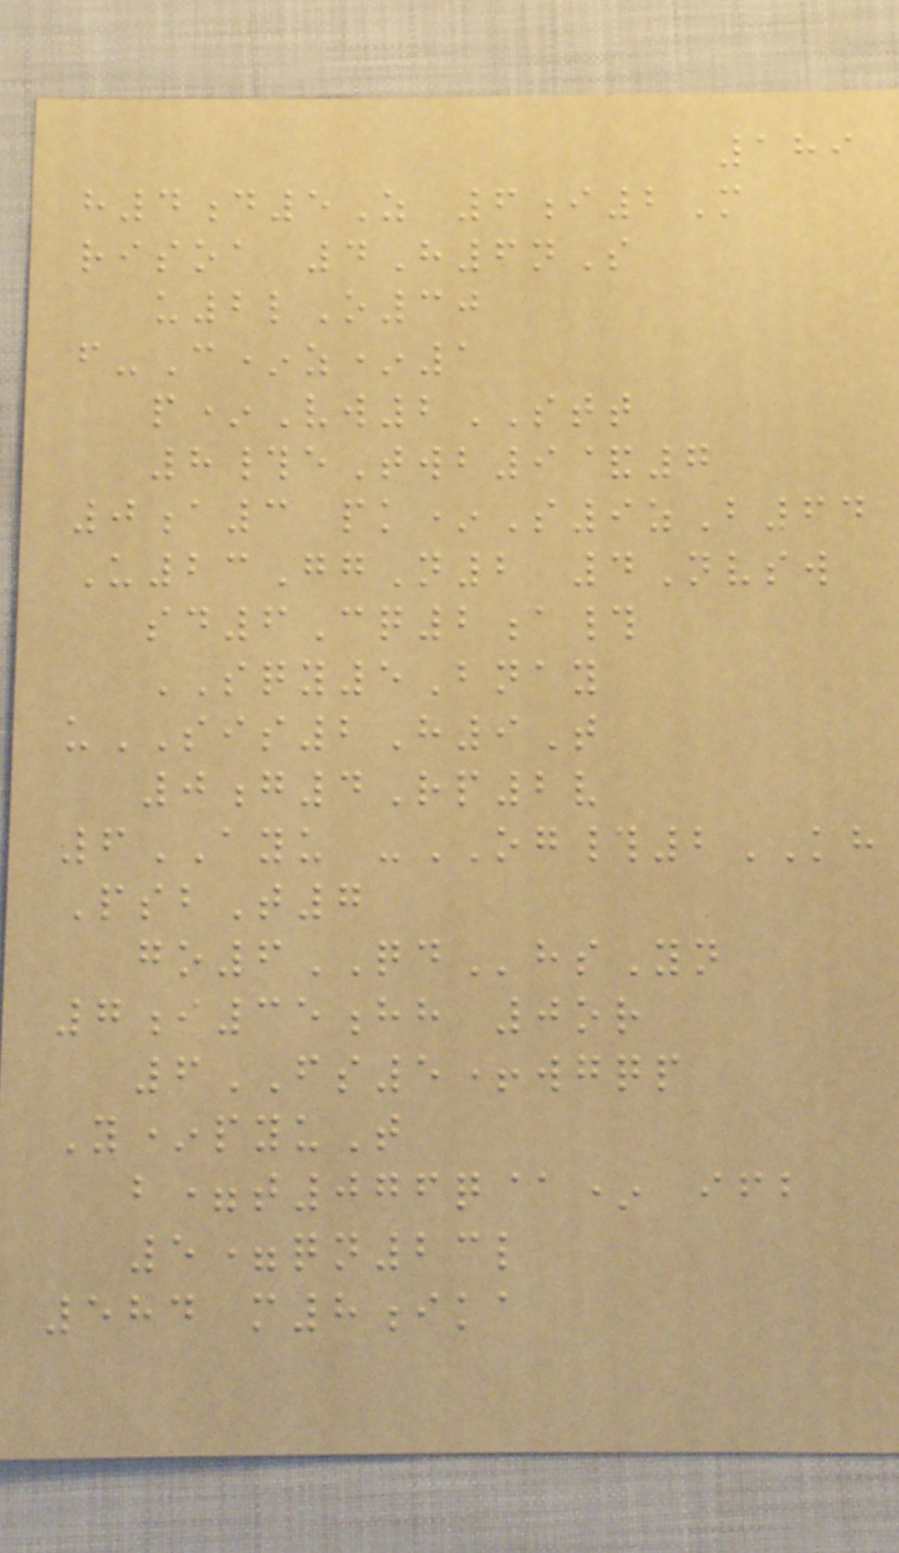189
h4d5Z 6i2M
risoa 4H6nS
u2lO30
f-C*z*1
p*Vw2STT
8#eTwb9&7
0a3 pk*S9zB64
U23GgN2 4Nvsw
sd6Cq2a#
SQY5Bnay
uSIS2H9T
0g4Rp2v
6AYU -OG#2KH
PsbT7
go6QDhsYn
7i35hh 0or
6FS5+wgqp
Y*pyuT
b=t076q@* ifb
5=qn23l
584 m8ika
